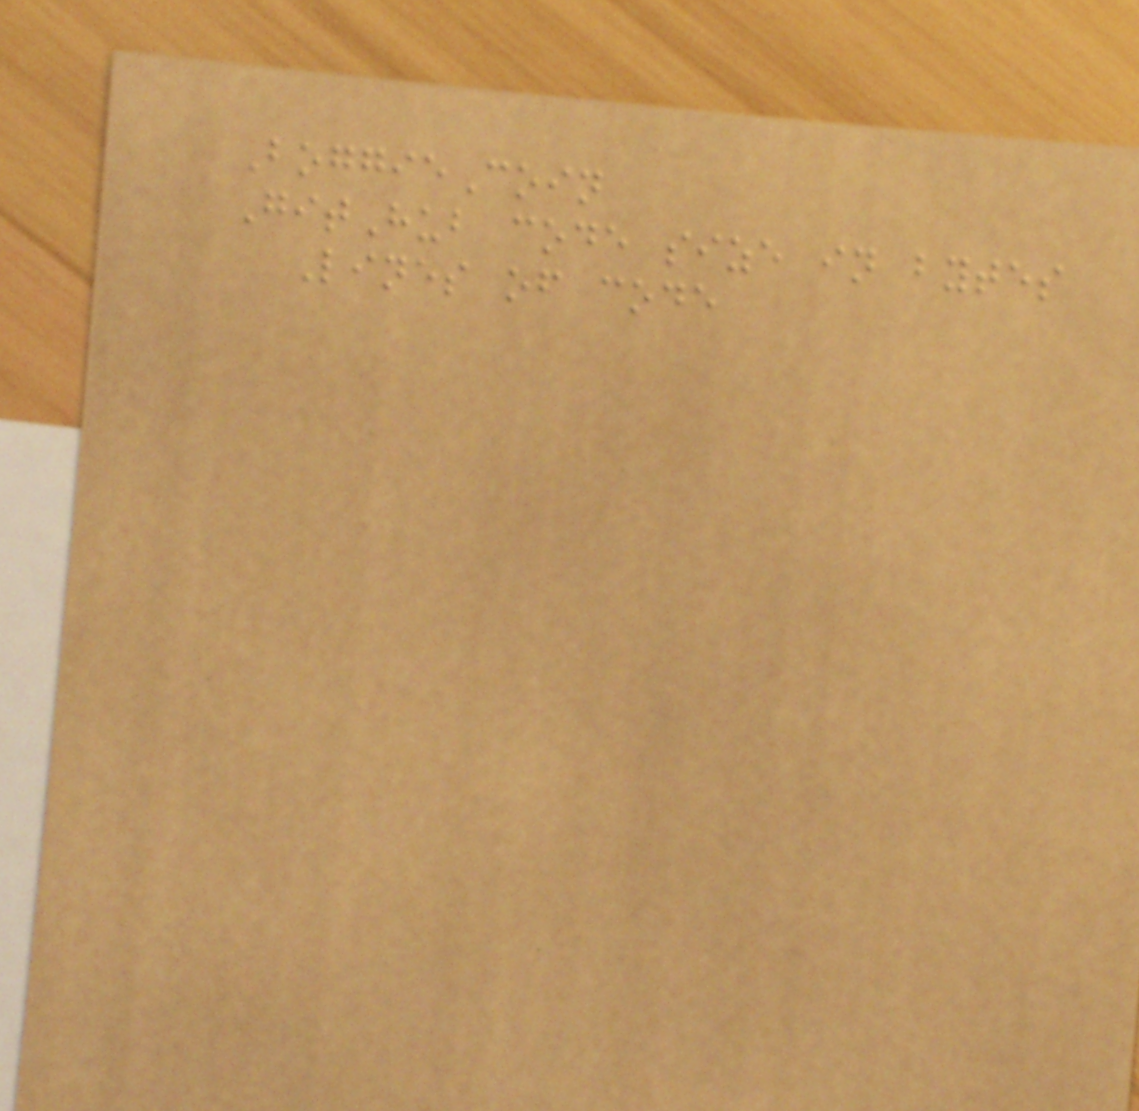BoggieCoin
GitHub code size in bytes
Lines of code
